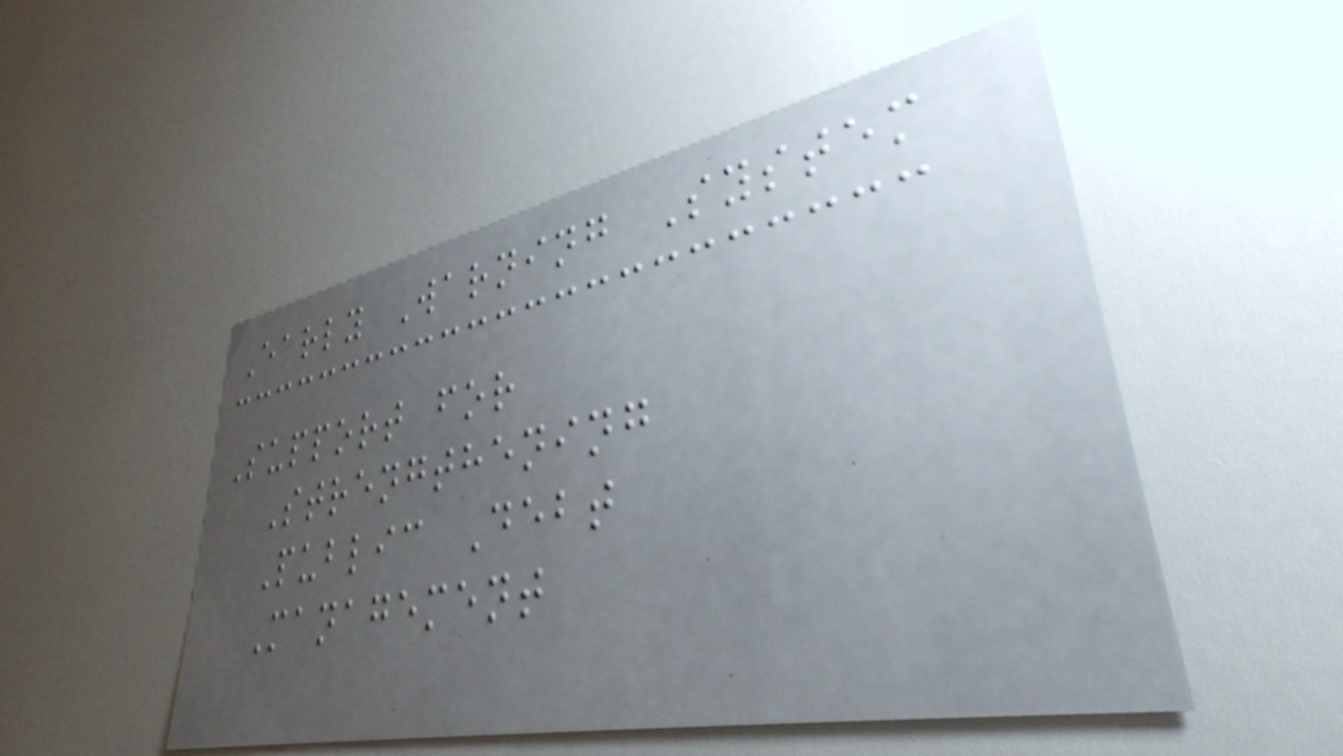Early Warning System
Support for
Strengthening
Public Debt
Management
